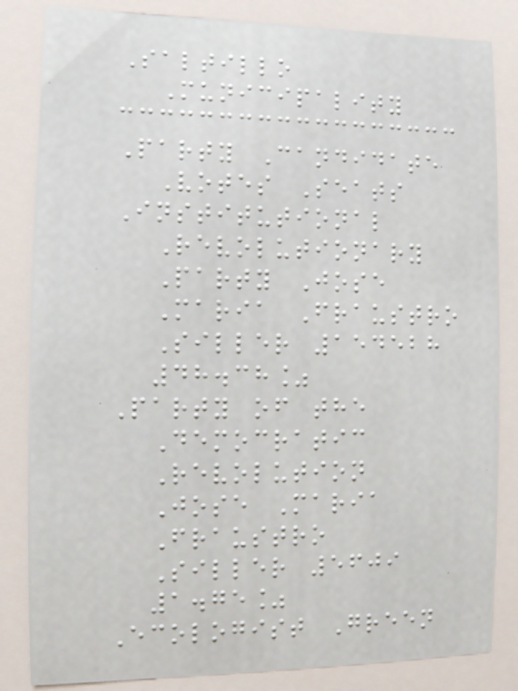Saltillo
Municipality
Party Candidate
Votes Seats
Institutional
Revolutionary
Party Jose
Maria Fraustro
Siller 154528
48.38%
Party of the
Democratic
Revolution
Jose Maria
Fraustro
Siller 5609
1.75%
Ecologist Green
